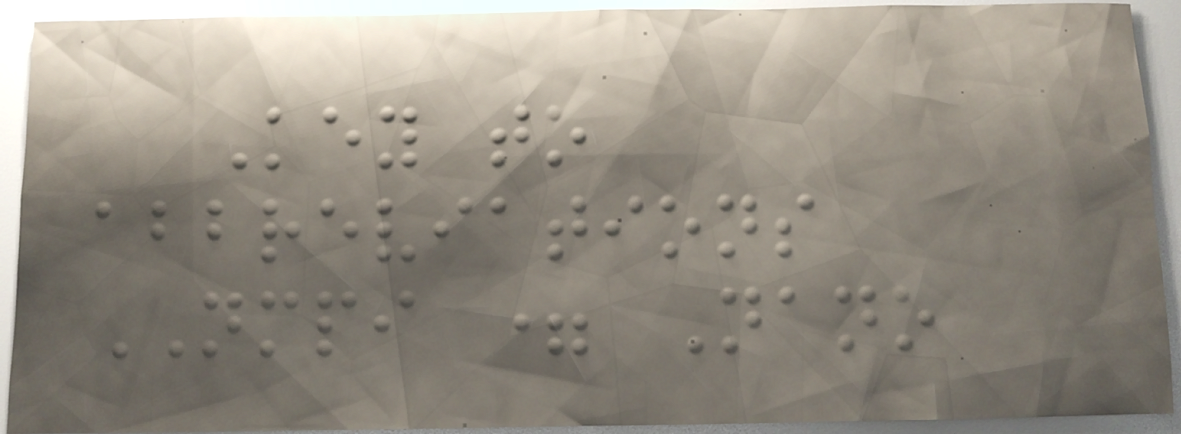Key to
abbreviations
NMPI = Nano
